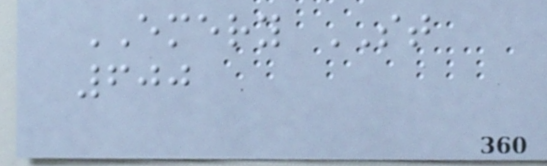EMERY ST
600
